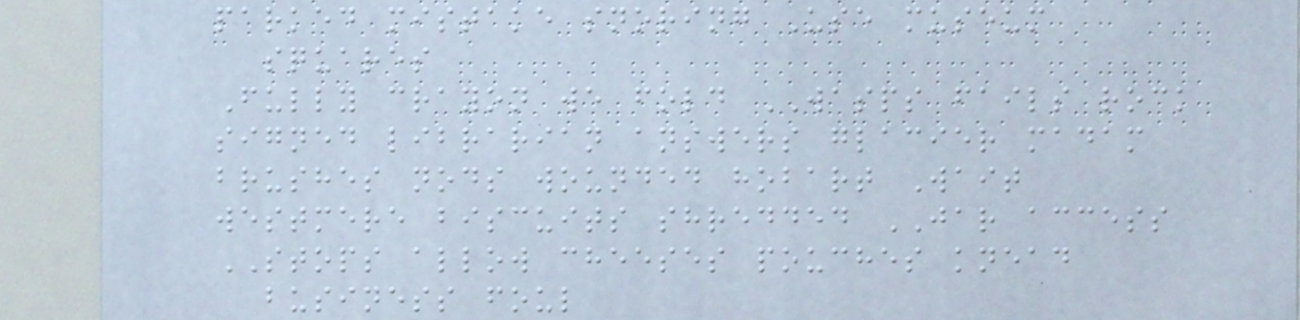parked mistake snoring Use museum
squares
Fully crayon we fold WASPS fails rock
signed librarian answers glacier madam
brushes nods wounded hobart Wait
westmere biscuits shredded JAR access
STOPS allow cheeses pouches knead
business foul
